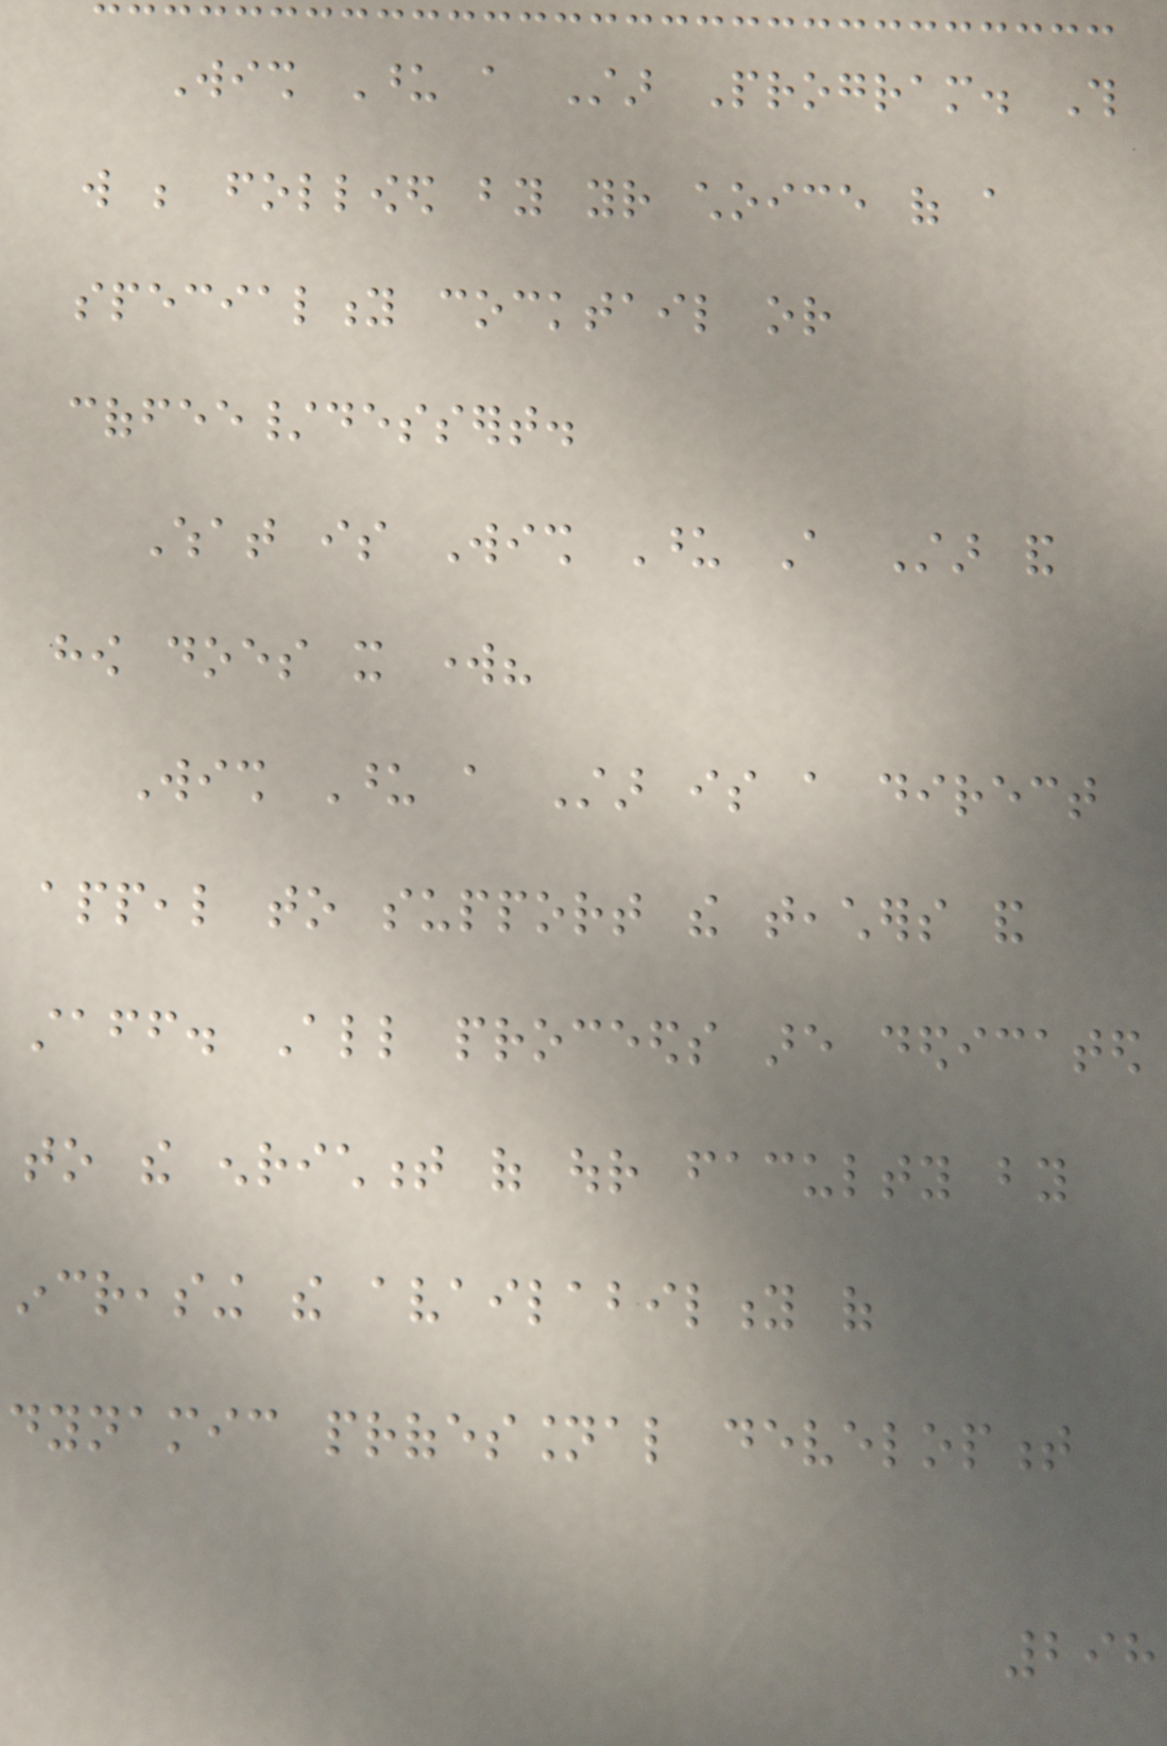Wish Upon a Star Program. This
will be followed by your choice of a
speciality cocktail or
coffee/dessert.
What is Wish Upon A Star and
how does it work?
Wish Upon a Star is a direct
appeal to support the teachers and
staff. All proceeds are dedicated
to the enrichment of our faculty by
increasing the availability of
dynamic professional development
298
